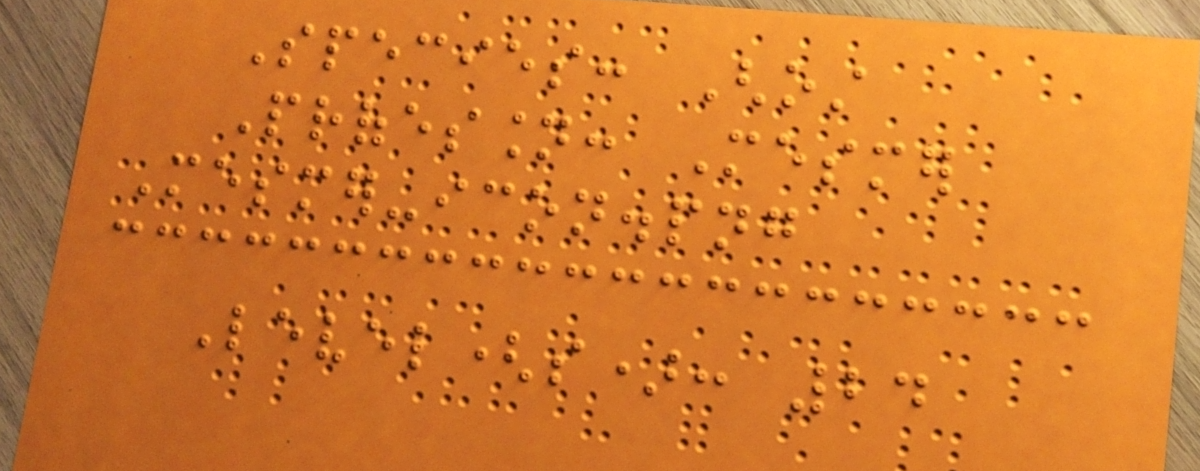Species: Ghost
Profession: Mesmer
Mesmer-icon.png
Level(s): 24
